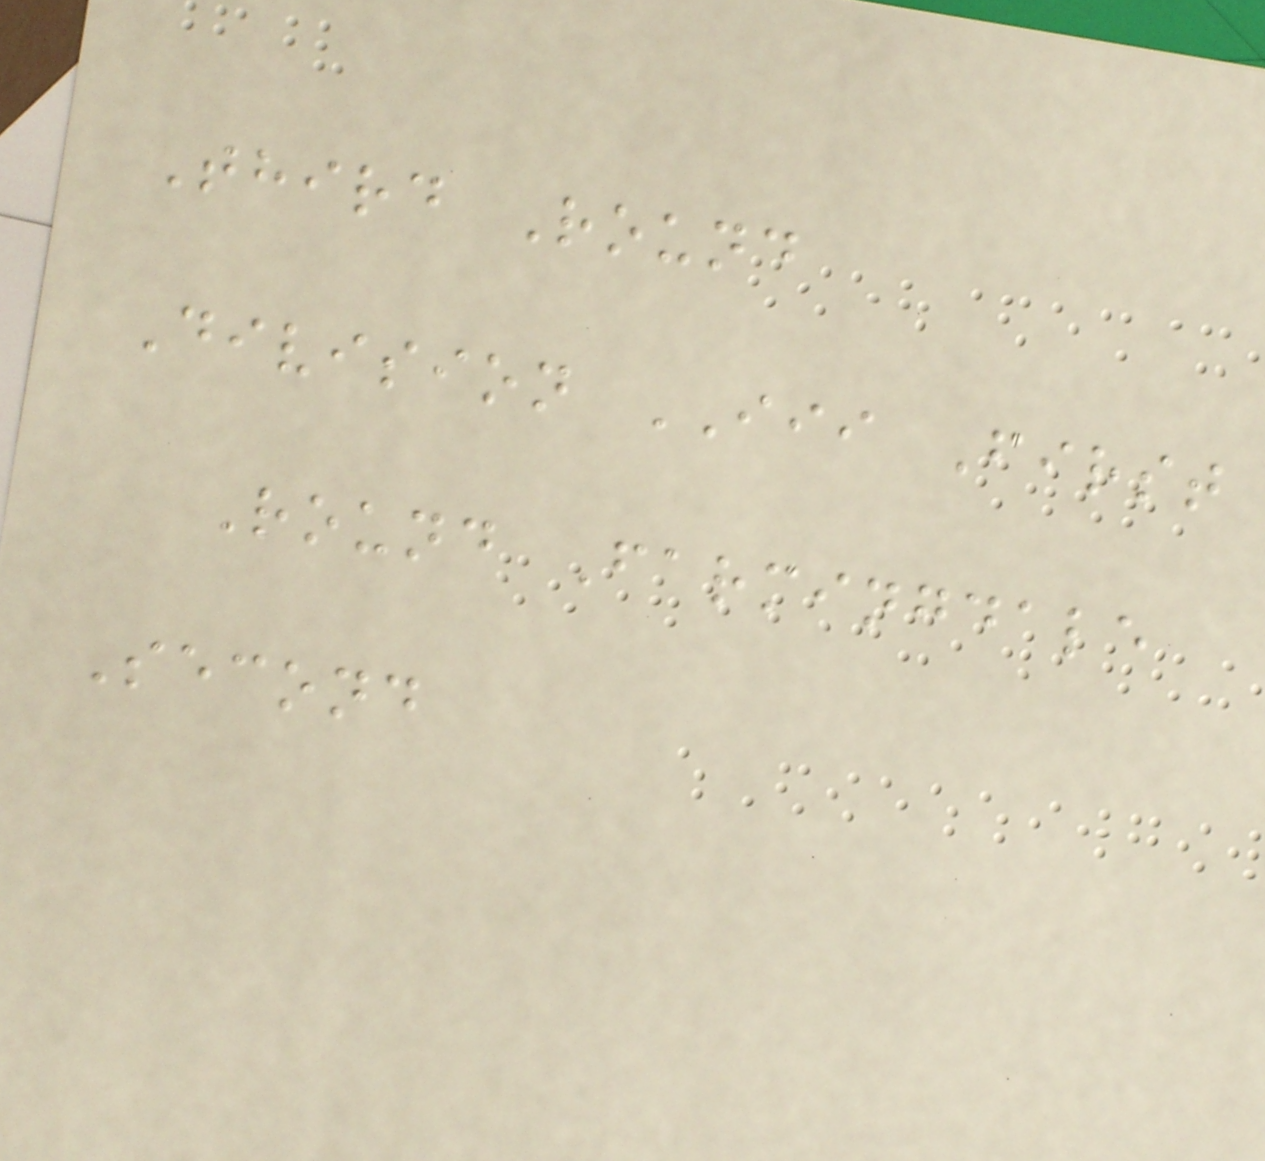Third Round
Division III First
Round Farmingdale
Second
